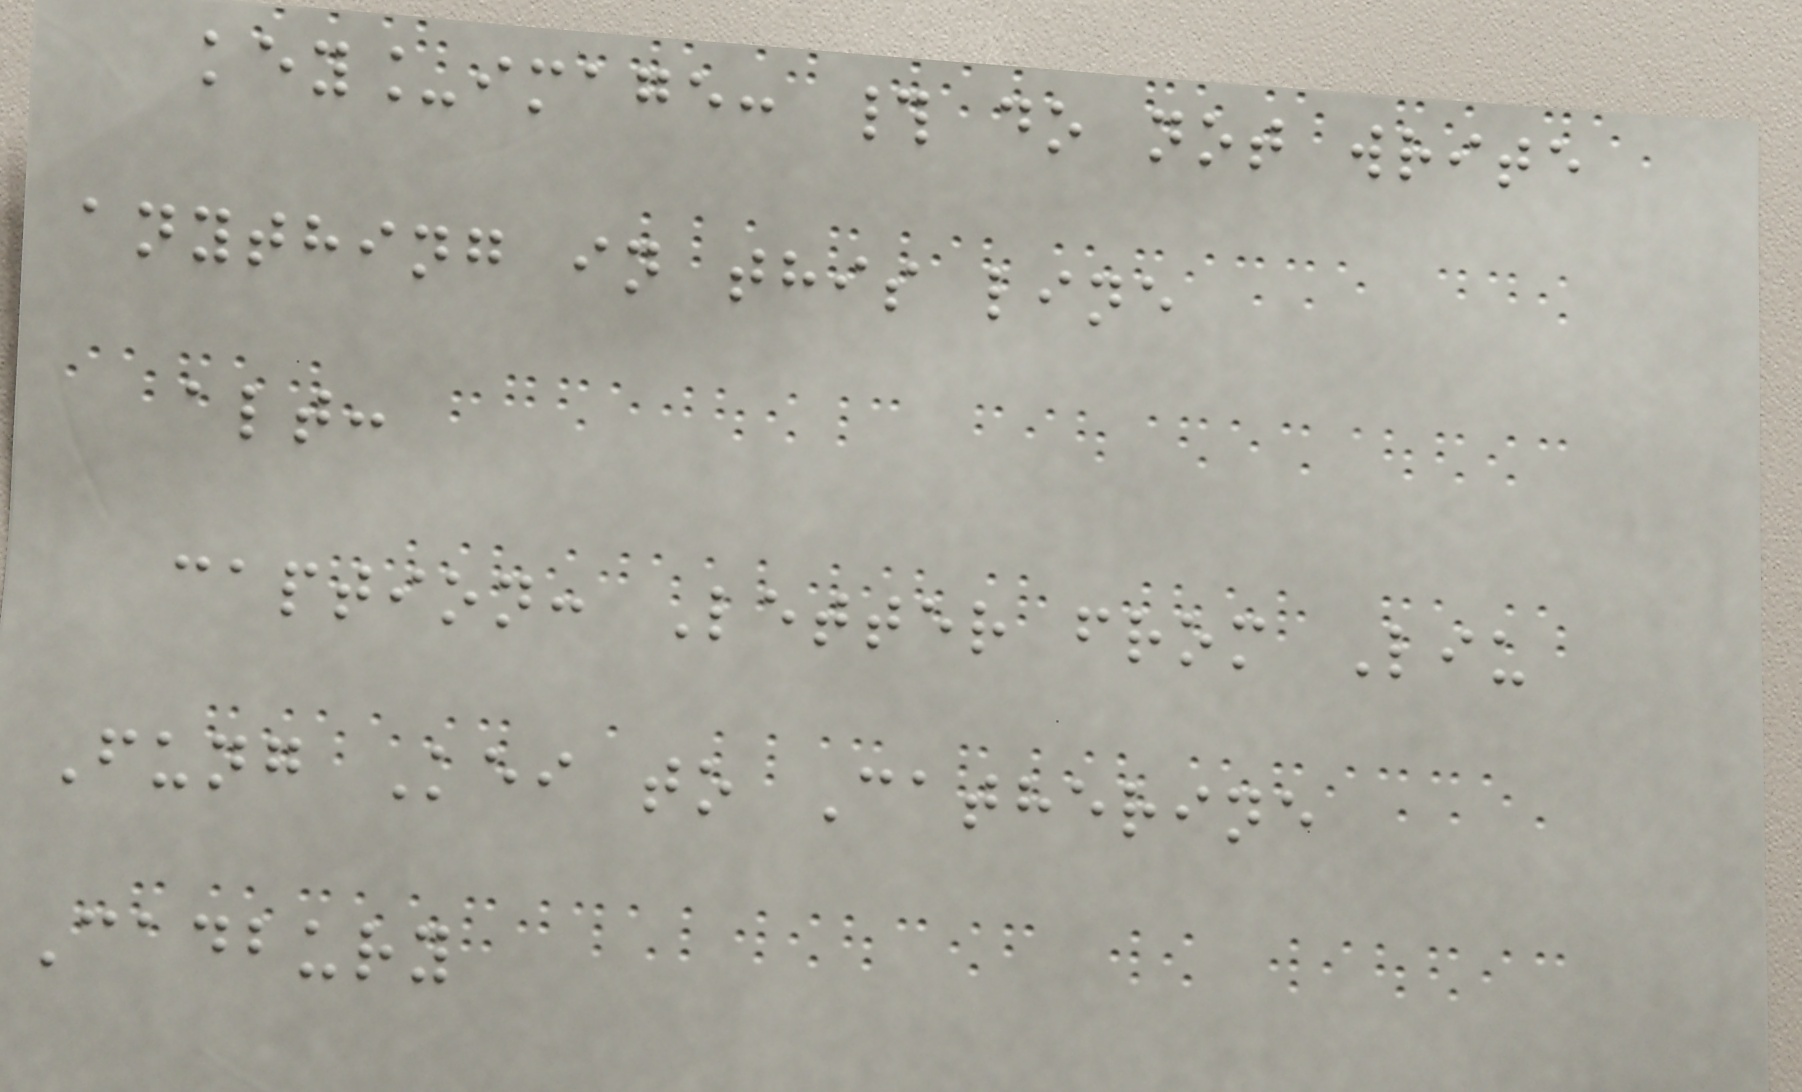key_image: # do not write
anything in this line
alt:
caption: Letter from Liu
Fung Kei to Catherine
Cadbury
